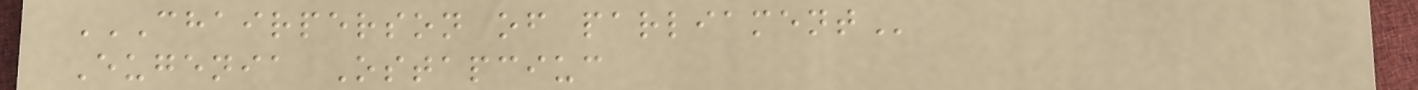CHAIRPERSON OF PARLIAMENT
Eugenia Ostapciuc
